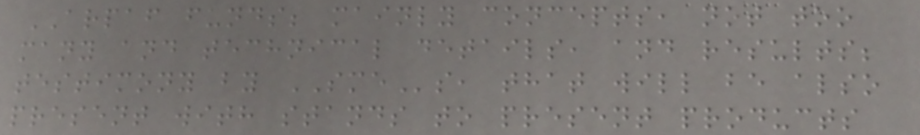ARPAF funds; mainly concepts, not too
many and technical details, and results;
testimony by SMEs, that will be also
present with stands to present products
